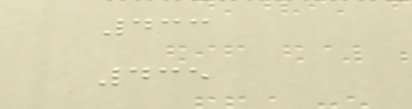433
435
